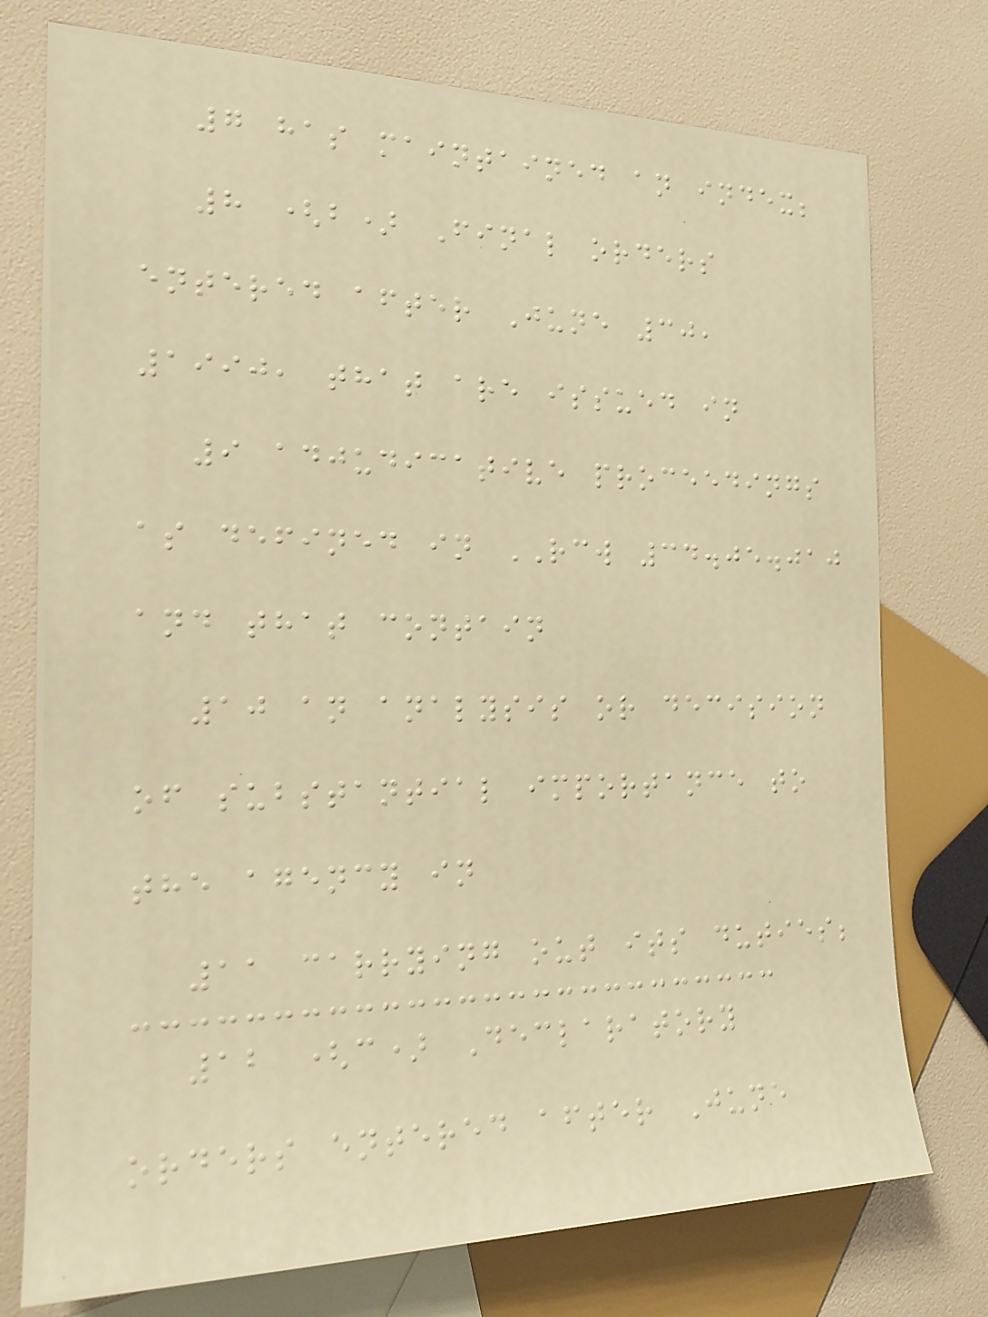7 has maintained an index;
8 (b) Final orders
entered after June 30,
1990, that are issued in
9 adjudicative proceedings
as defined in RCW 34.05.010
and that contain
10 an analysis or decision
of substantial importance to
the agency in
11 carrying out its duties;
12 (c) Declaratory
orders entered after June
